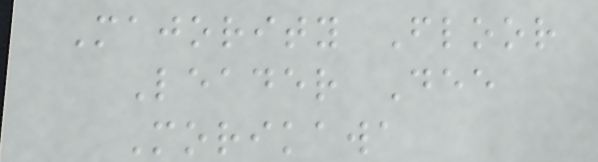Majority Floor
Leader Dee
Morikawa
